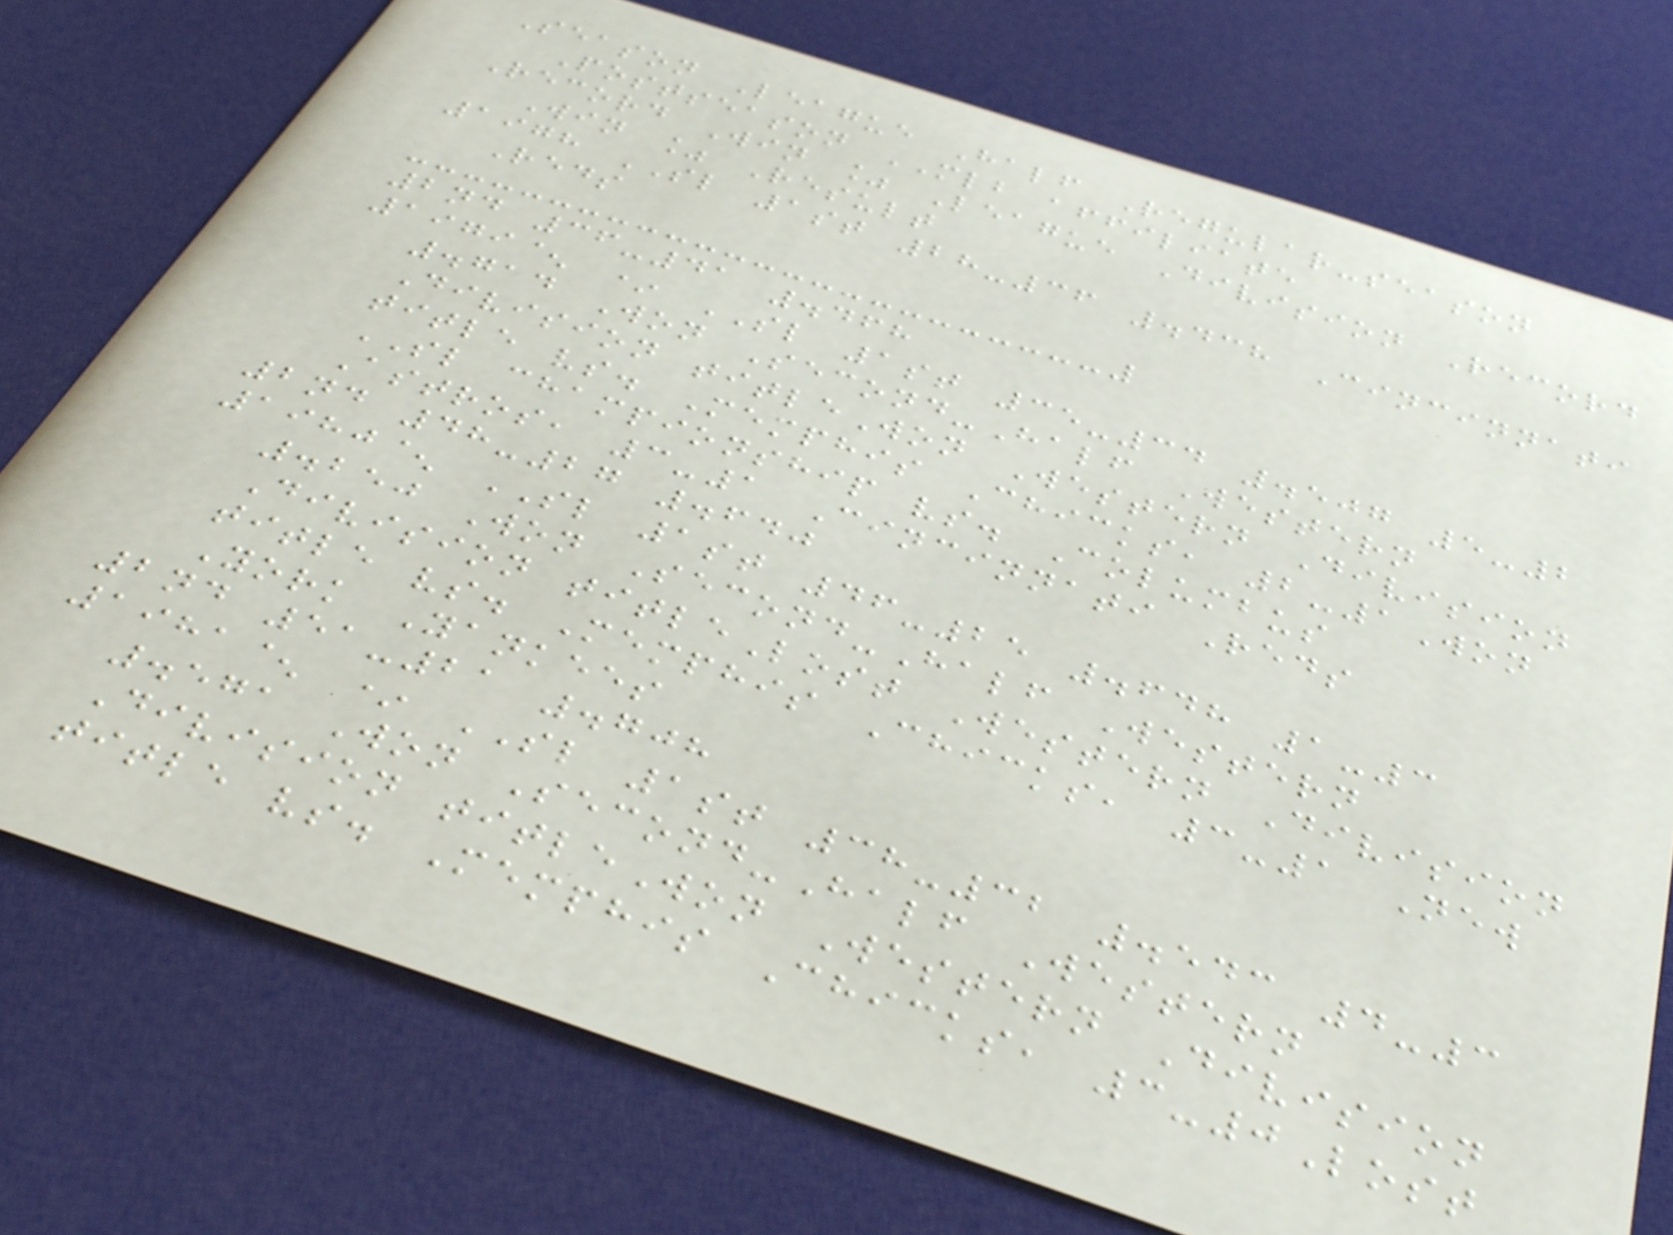Season League Half Regular-season
Postseason MLB affiliate
Record Win % League Division Record
Win % Result
1978 SL 1st 28-36 .438 Cincinnati
Reds
2nd 36-41 .468
1979^ * SL 1st 35-34 .507 5-2
.714 Won Second-Half Western
Division titleWon Western Division
title vs. Memphis Chicks, 2-1Won
SL championship vs. Columbus
Astros, 3-1 Cincinnati Reds
2nd 48-27 .640
1980^ SL 1st 46-25 .648 1-3
.250 Won Second-Half Western
Division titleLost Western Division
title vs. Memphis Chicks, 3-1 New
York Yankees
2nd 51-21 .708
1981^ * SL 1st 38-32 .543 4-3
.571 Won Second-Half Western
Division titleWon Western Division
title vs. Memphis Chicks, 3-0Lost
